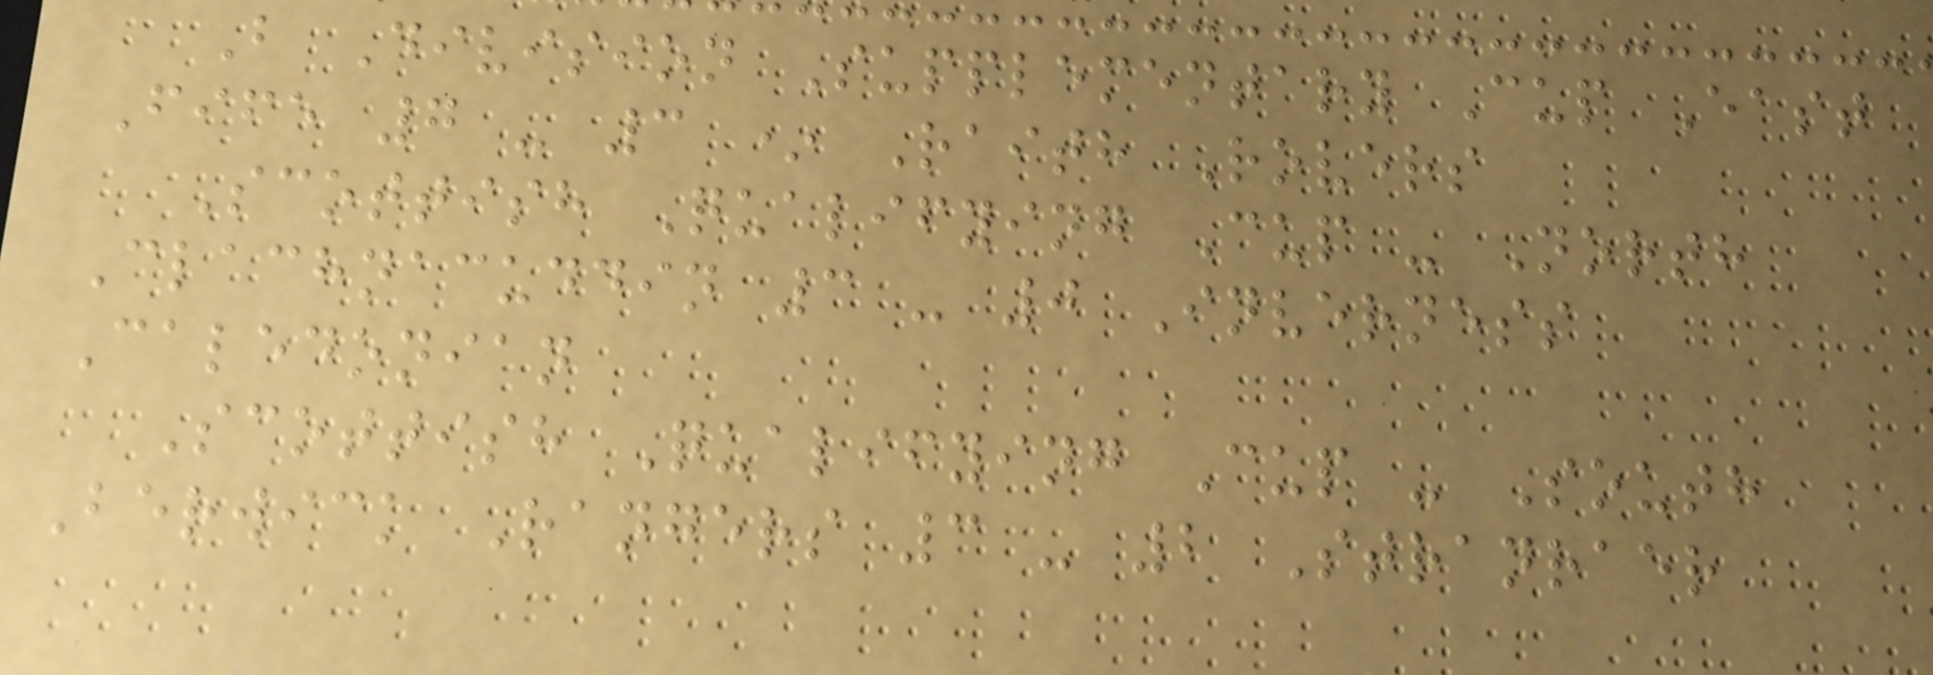B Division Supplementary Cup East
Fife 7 - 3 * Raith Rovers
Scottish Qualifying Cup - North
Clachnacuddin 3 - 0 Inverness
Caledonian
Scottish Qualifying Cup - South
Berwick Rangers 3 - 2 Stranraer
